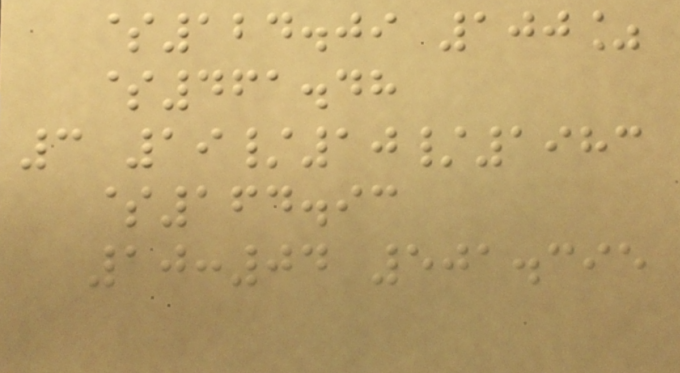$124.09 100%
$461.48
3 19/10/1983
$164.93
10:04 501.395
